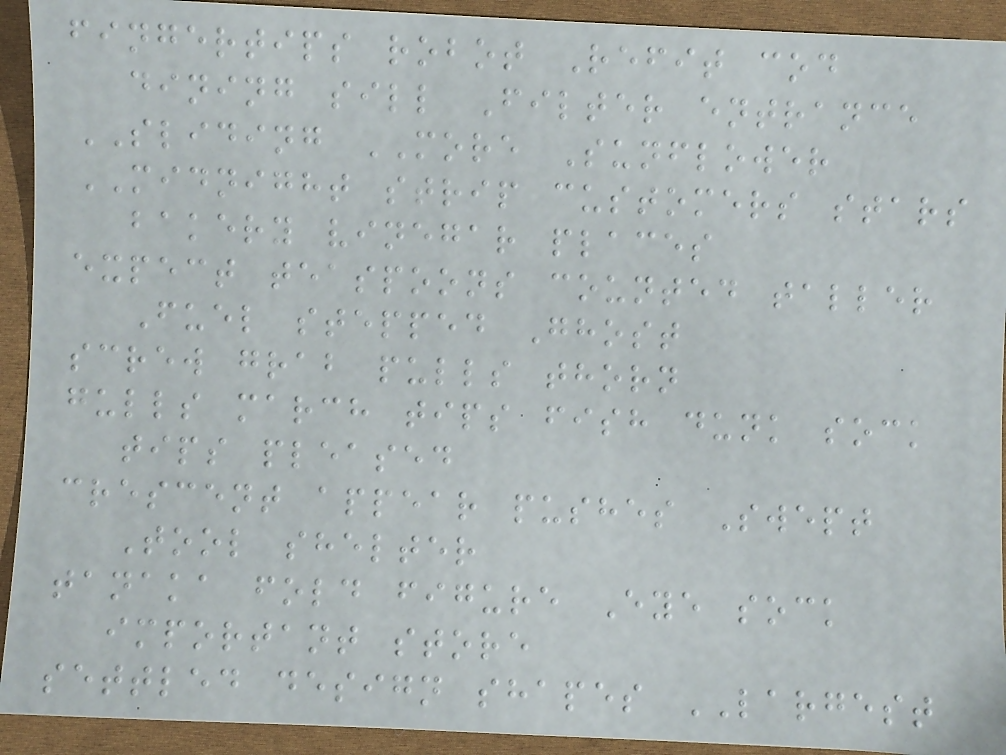fingertips robot Refit cod
dining sill Filter entrance
SLIDING MORE Sunflower
MIDNIGHT strip customers stars
bakery vinegar places
expect teaspoons counted taller
Fuel stepped Ghost
screw grab pulls thorn
gulls march tips fish dunk sock
tips pleased
crescent appear pushes Swept
Tool shelter
tanaka fold figure Eye sock
important store
settled design shapes LARGEST
